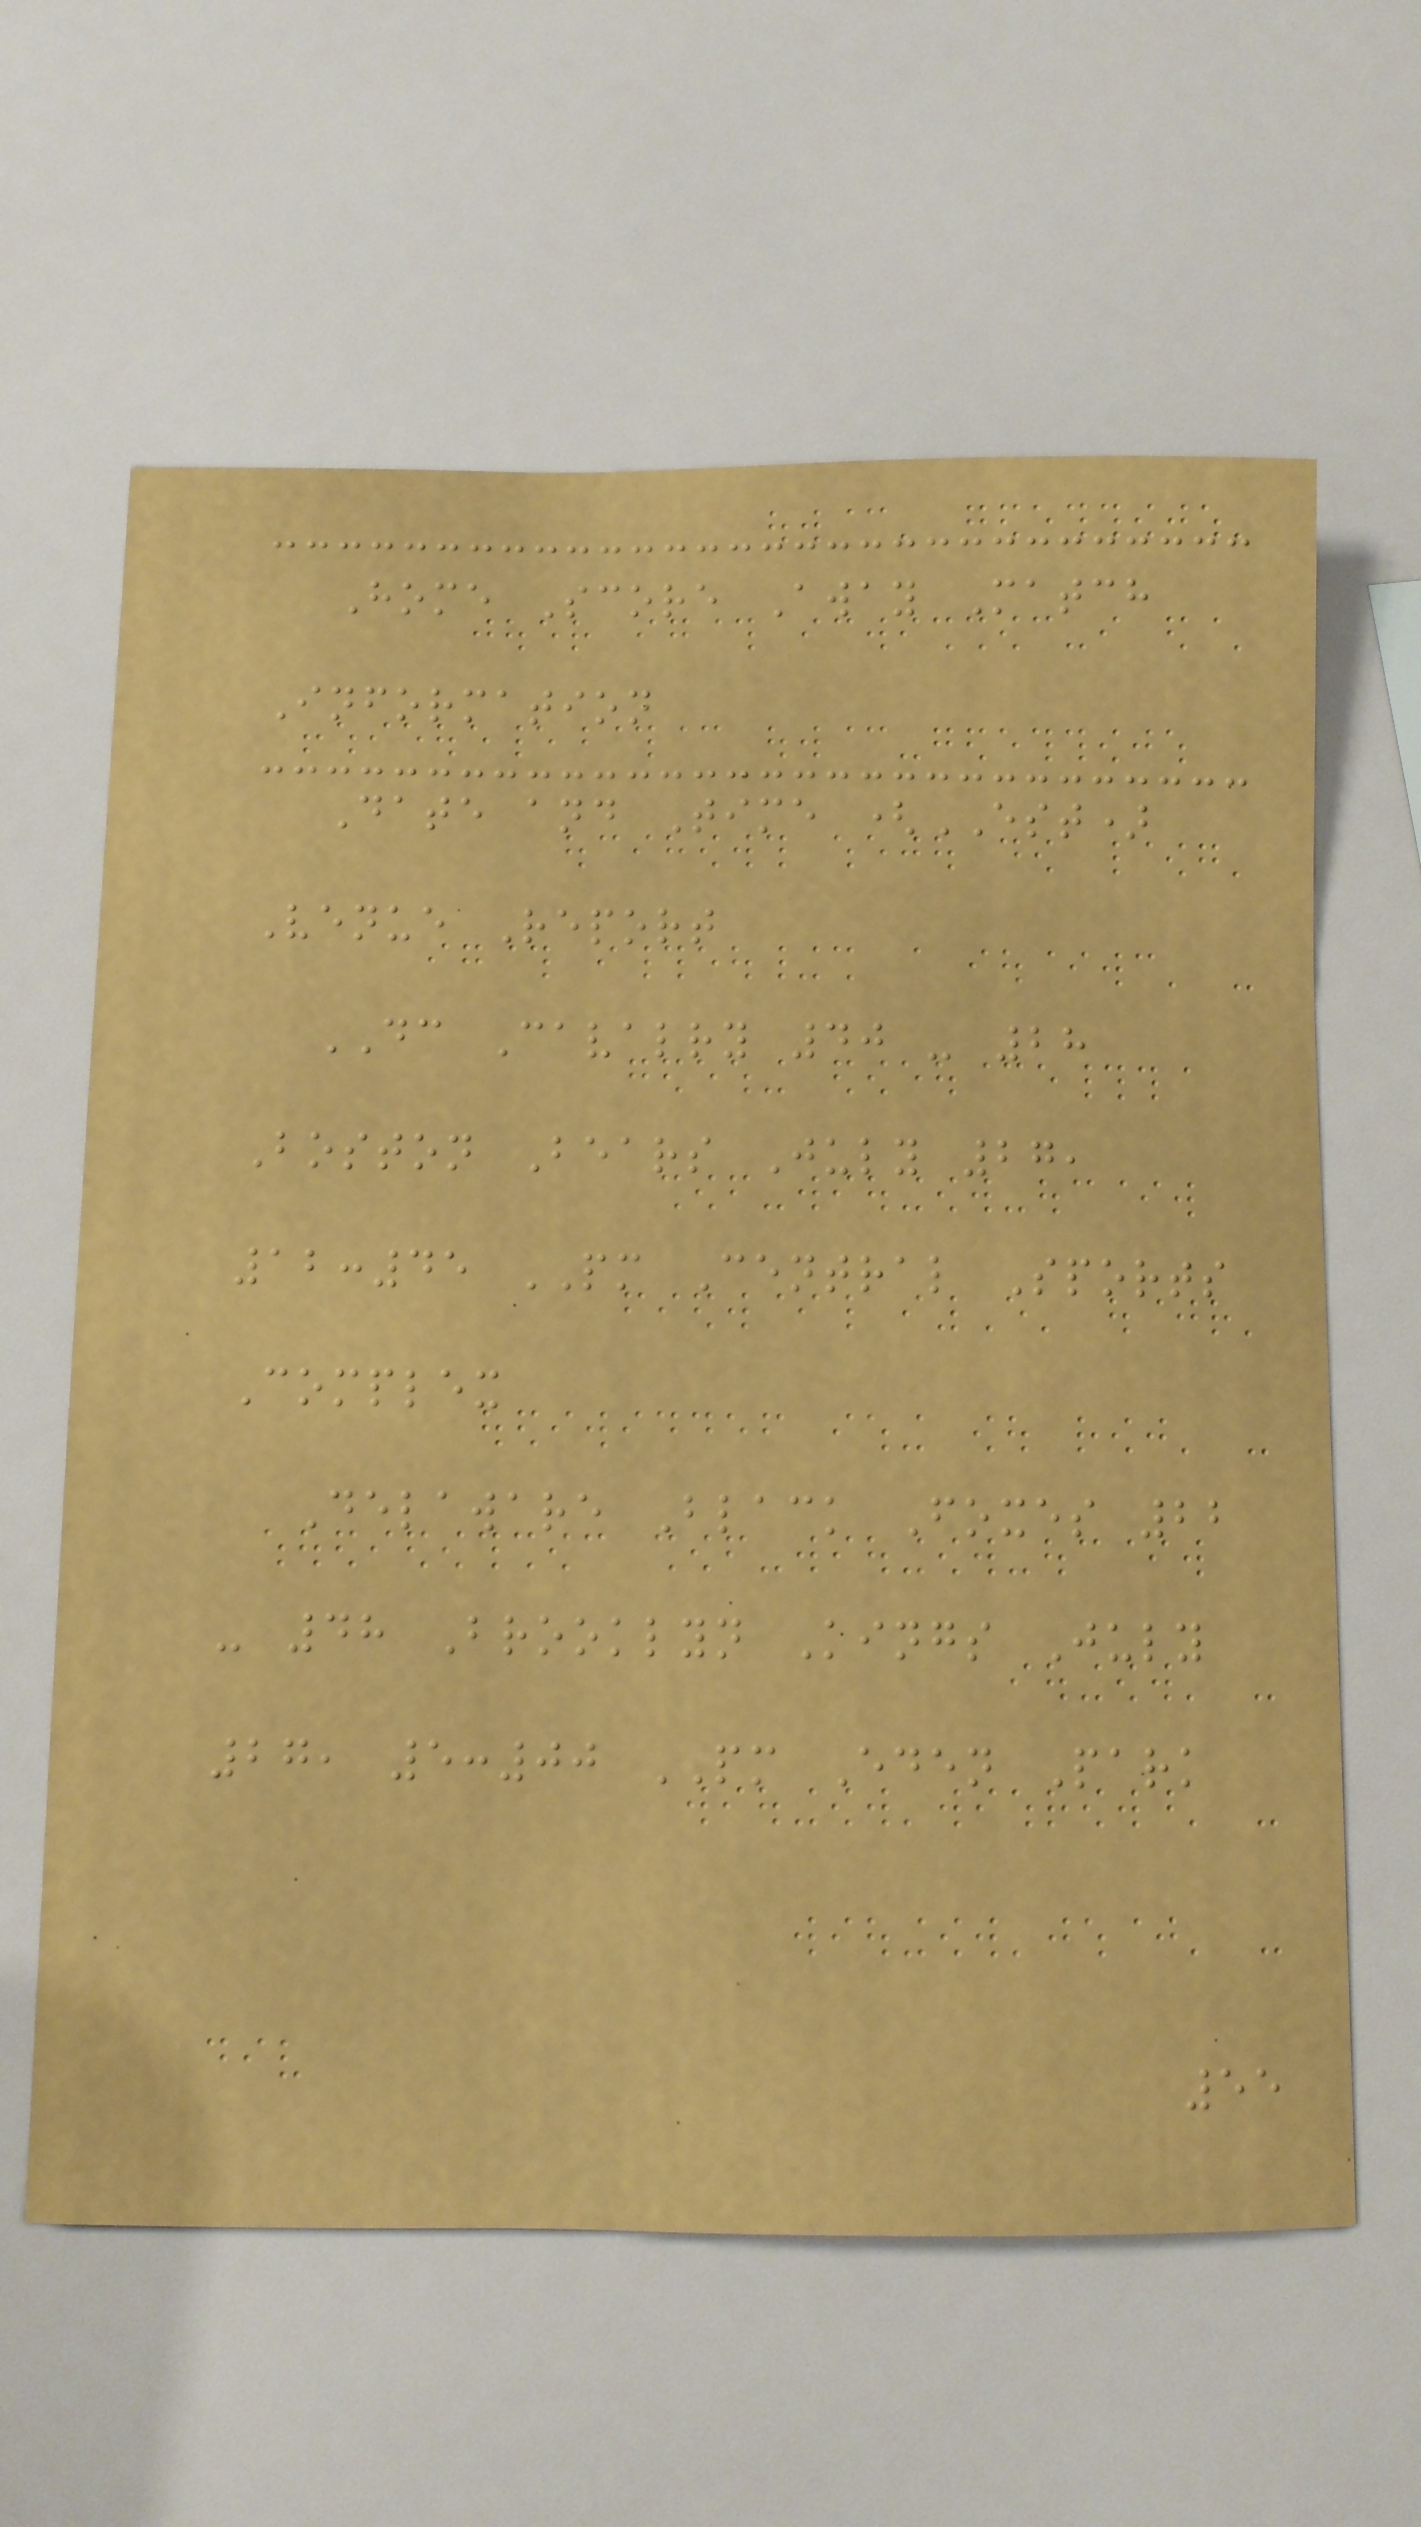Home Score Away Match
Information
Date and Time (EST)
Venue Report
DC Cavalry 40 - 28
Boston Bears July 27,
12:45 PM Central Sports
Complex
Delaware Black Foxes 22
- 48 Brooklyn Kings July
27, 5:00 PM Eden Park
55
